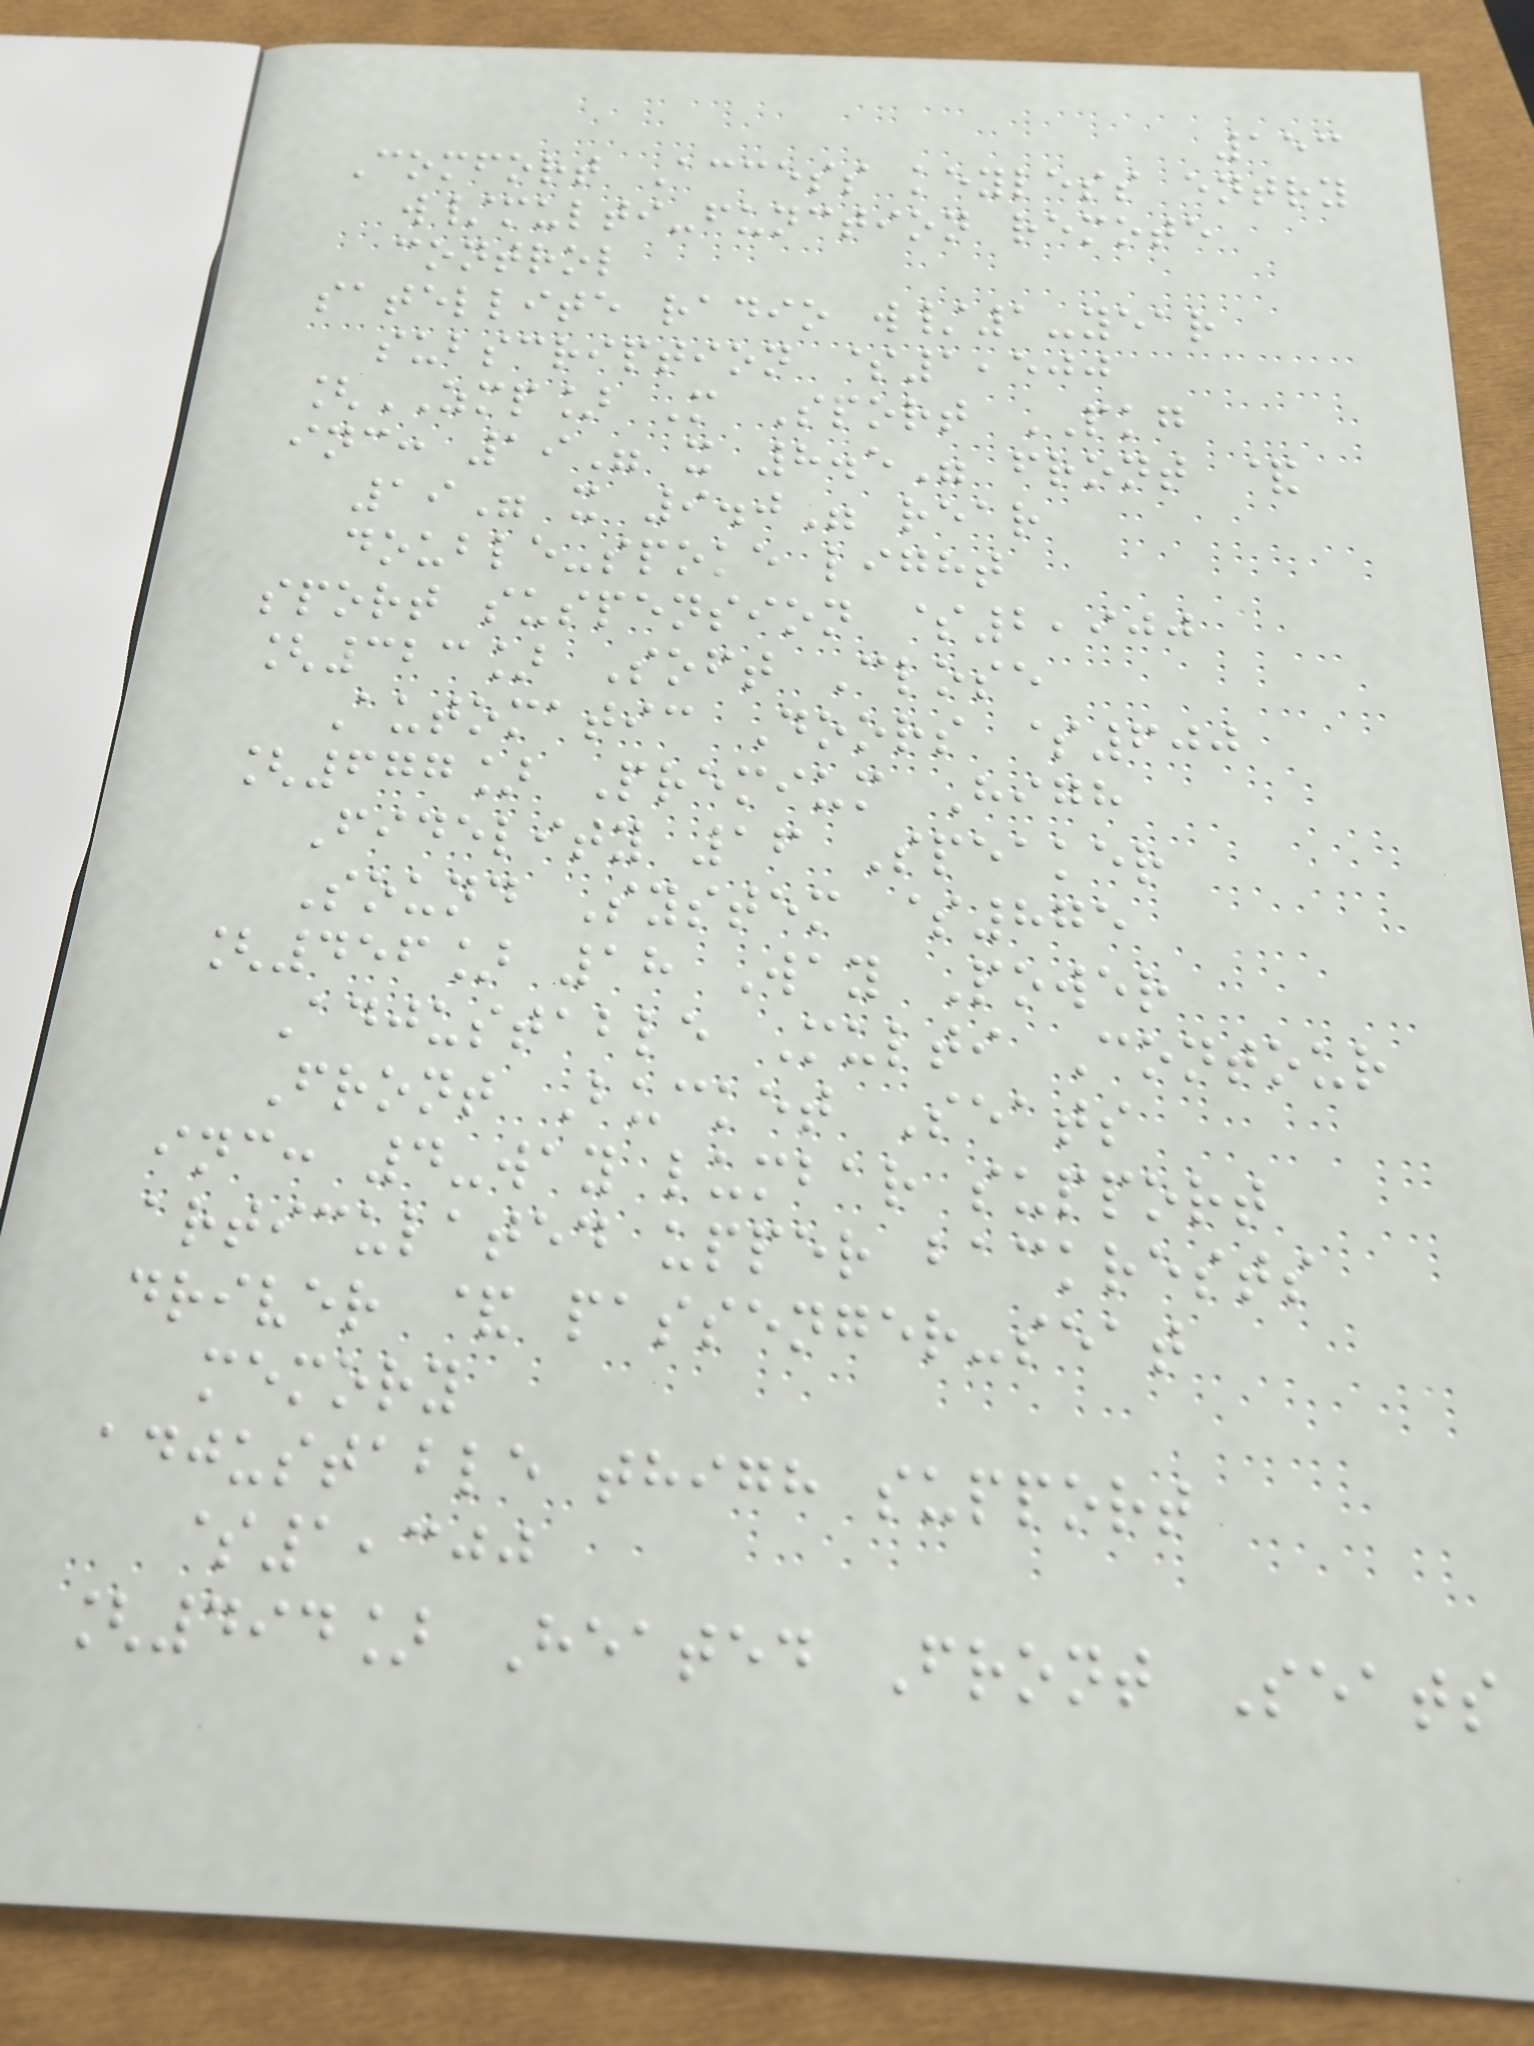153
Comfort Access keyless entry
w/multi-function remote
control
satellite radio w/1-year
subscription $1,500
[ZMP] M Sport PKG
inc: 19" x 8.5" front &
19" x 9.0" rear
double-spoke light
sport suspension $2,900
[323] Soft Close
Automatic Doors $600
[677] Premium High
Fidelity 16 Speaker
Sound System $875
[456] 18 Way Power
Adjustable Multi Contour
Front Bucket Seats
inc: 4-way lumbar support
articulated upper backrests
driver & passenger-seat
memory
adjustable thigh support
$1,300
[494] Heated Front Seats
